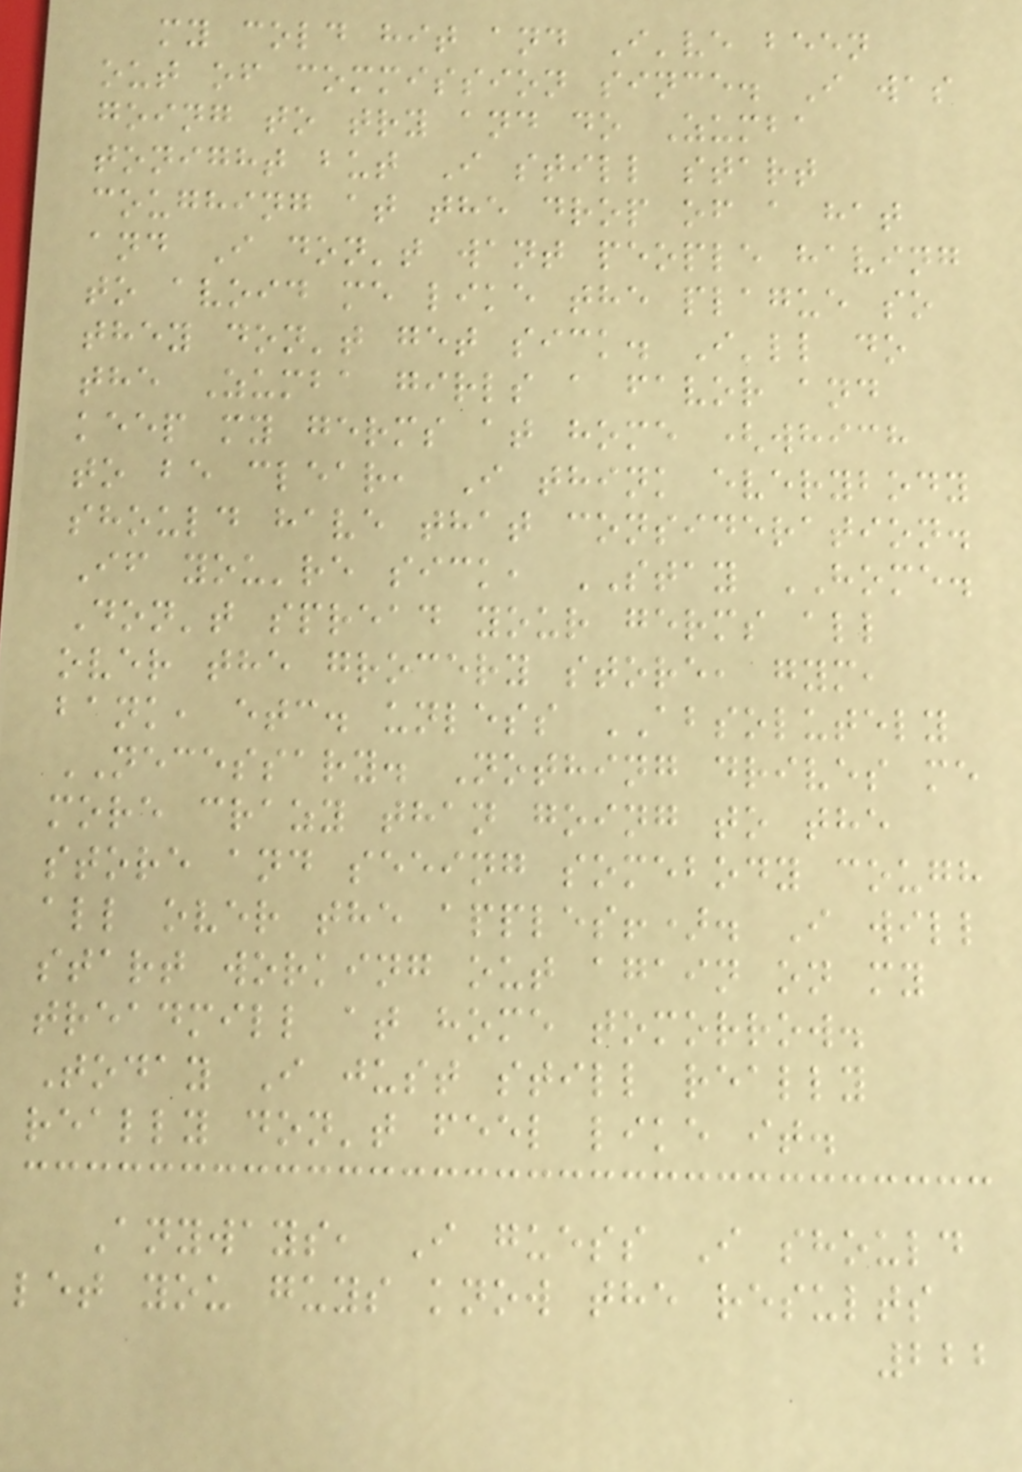my cold hit and I've been
out of commission since. I was
going to try and do Zumba
tonight but I still start
coughing at the drop of a hat
and I don't want people having
to avoid me like the plague so
they don't get sick. I'll do
the Zumba girls a favor and
keep my germs at home (which
to be clear, I think everybody
should have that consideration.
If you're sick, STAY HOME.
Don't spread your germs all
over the grocery store, gym,
bank, etc. unless ABSOLUTELY
NECESSARY. Nothing drives me
more crazy than going to the
store and seeing somebody cough
all over the apples!). I will
start working out again on my
treadmill at home tomorrow.
Today I just still really
really don't feel like it.
Anyways, I guess I should
let you guys know the results
222
